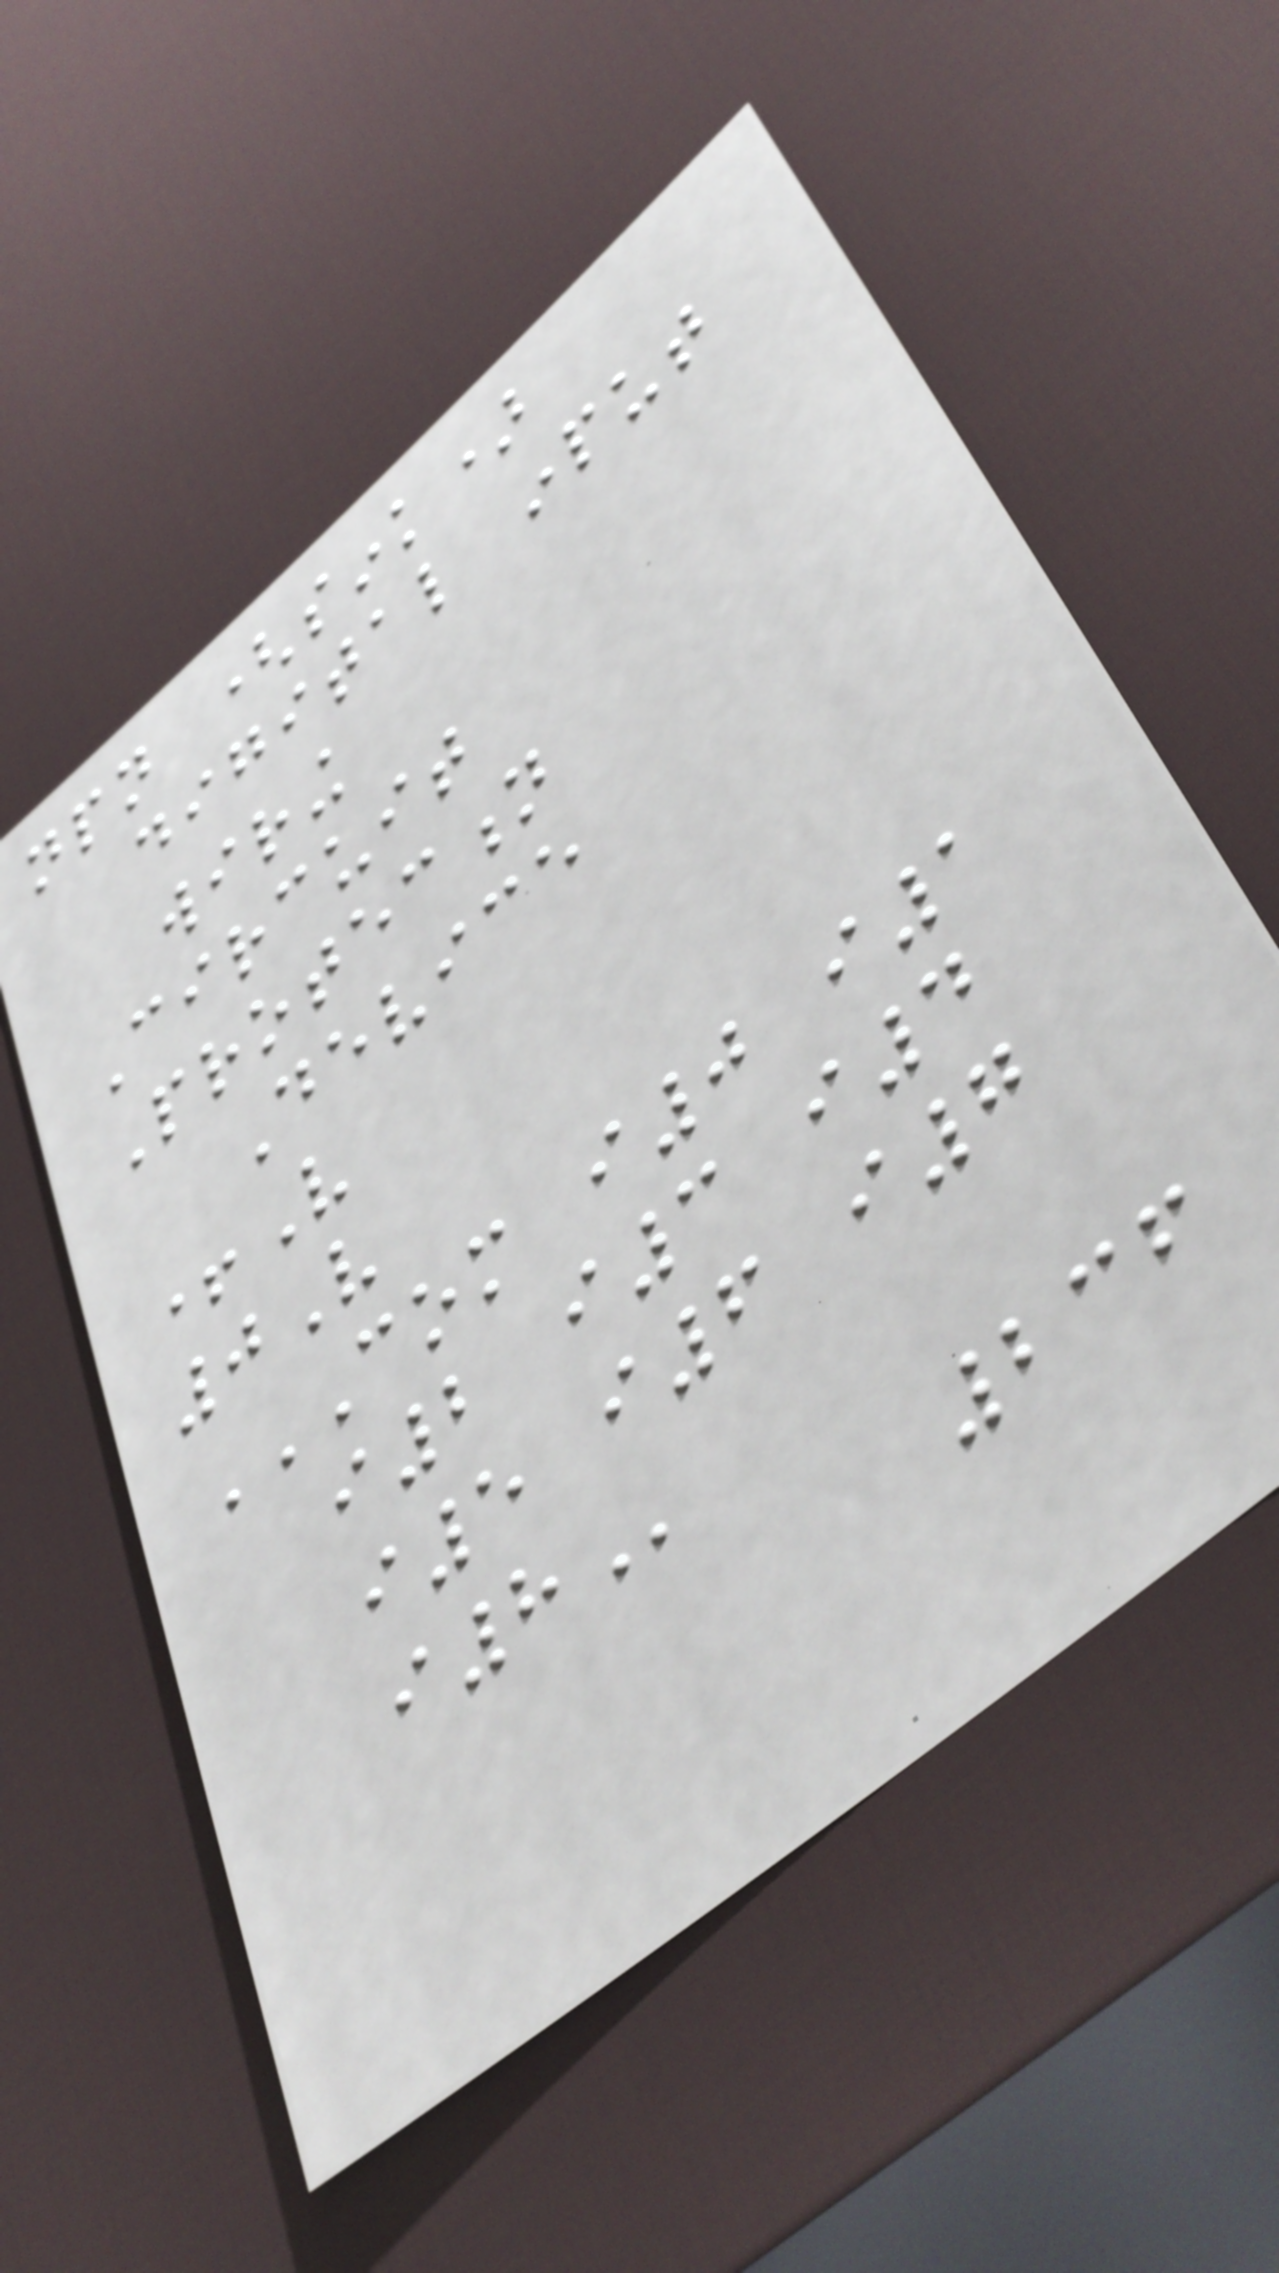npn (sink)
digital input
wiring
Circuit
Protection
Device
+V
0V
COM I0 I1
I2 I3 I4
I5 I6 I7
I8
236
